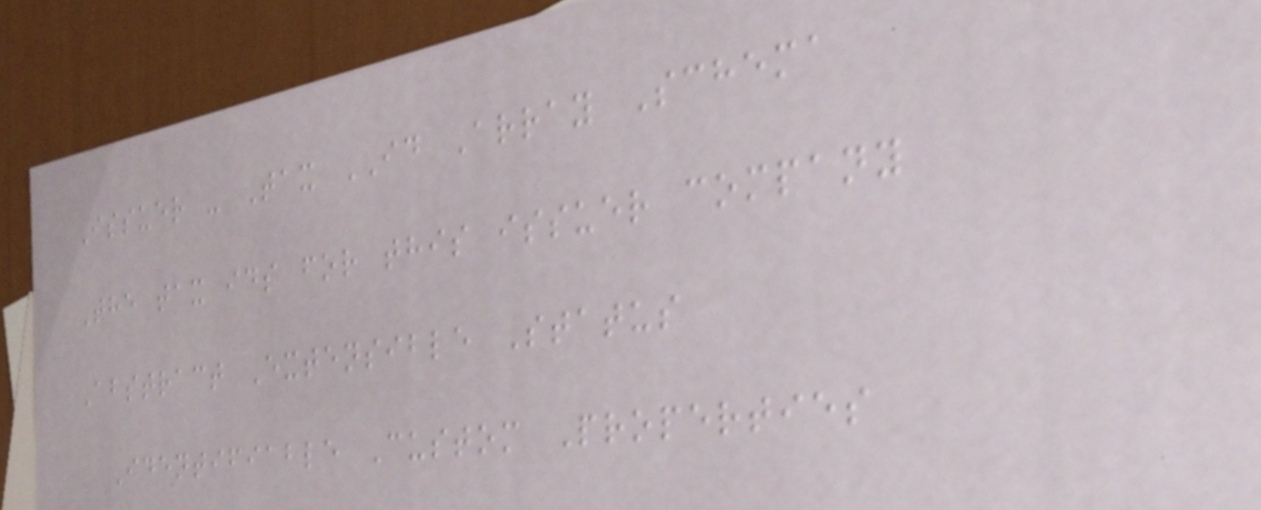Issuer - Tax ID Array Schema
The tax ids for this issuer company
Abstract Extensible Status
Identifiable Custom Properties
